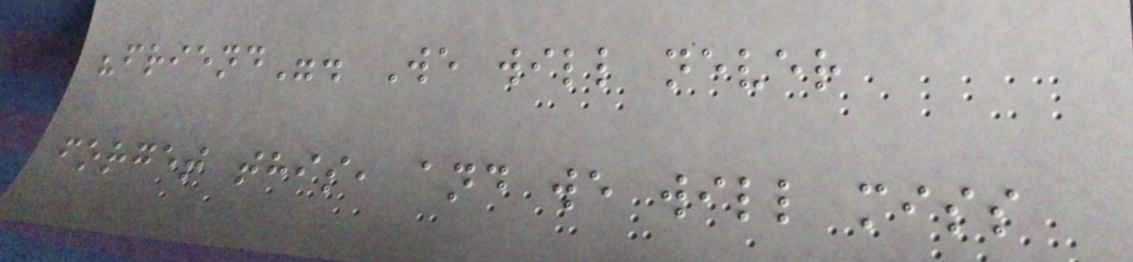"friend". We will never
forget this, and we will miss
